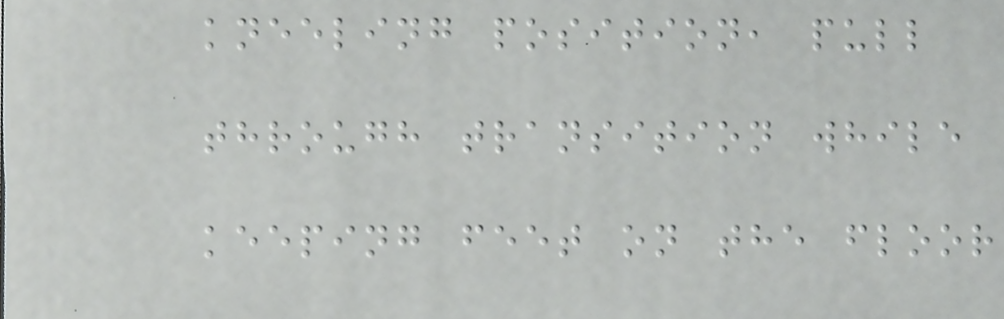kneeling position, pull
through transition while
keeping feet on the floor
